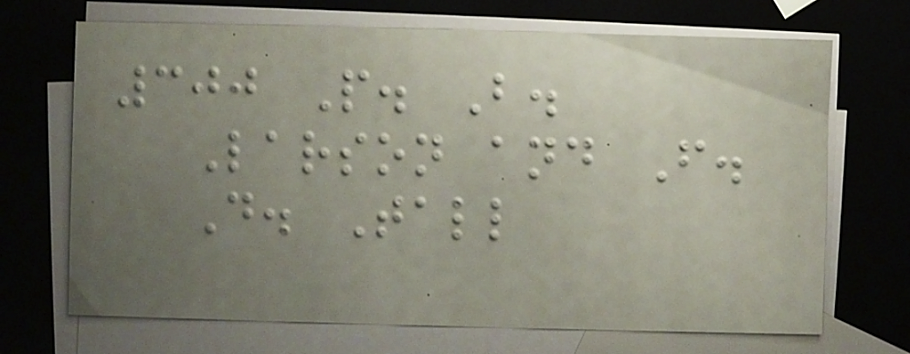300 P. B.
Larson and F.
D. Tall
